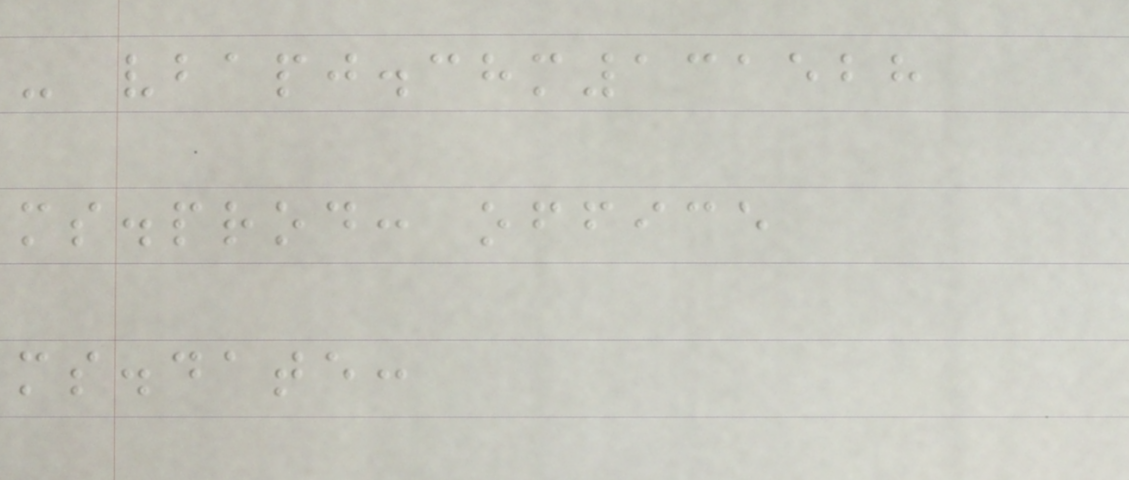- vbapj.chm131528
ms.prod: office
ms.date:
